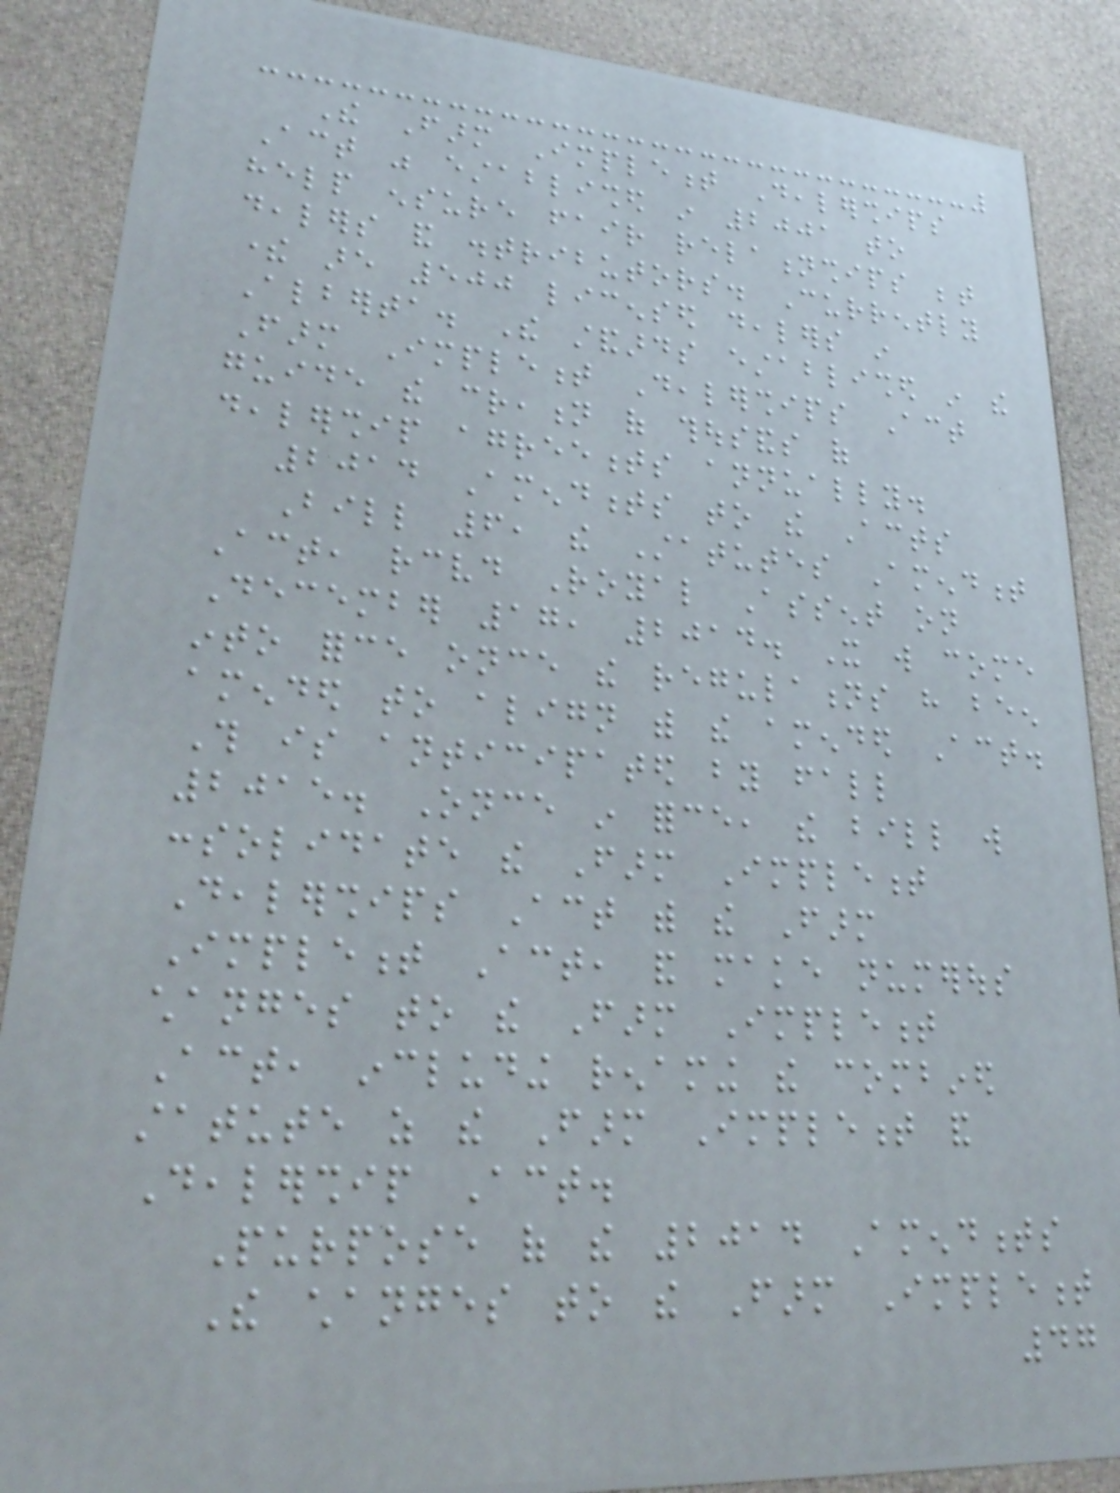The Farm Implement Dealerships
Act was established in 2001 to
help ensure fair relationships between
dealers and distributors. Currently
there are 500 licensed dealers in
Alberta. The standards established in the
Farm Implement Dealerships Act
guide the creation of thousands of
dealership agreements annually.
2014 Amendments to the Acts
Bill 6, the Statutes Amendment
Act, received Royal Assent on
December 17, 2014. It will come
into force once the regulations have been
amended to align with the amended Act.
This is anticipated by fall
2015. Once in force, the bill will
consolidate the Farm Implement
Dealerships Act with the Farm
Implement Act, and make numerous
changes to the Farm Implement
Act, including renaming the combined
statute as the Farm Implement and
Dealership Act.
Purpose of the 2014 Amendments
The changes to the Farm Implement
47
